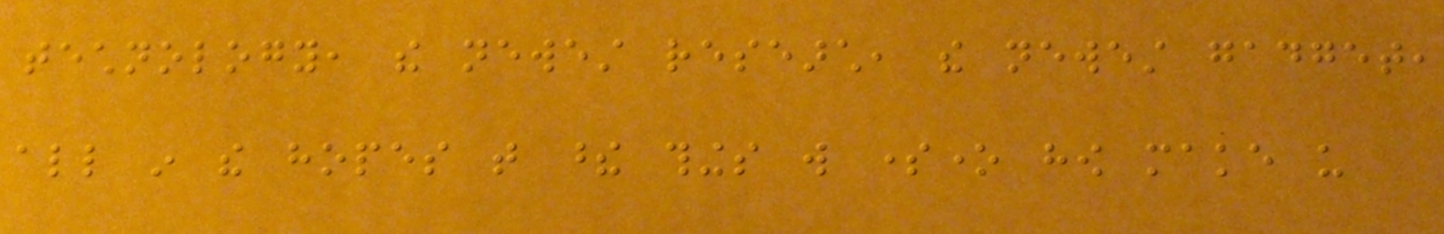technology, the newest research, the newest gadget,
all in the hopes that these things will someone how make us
